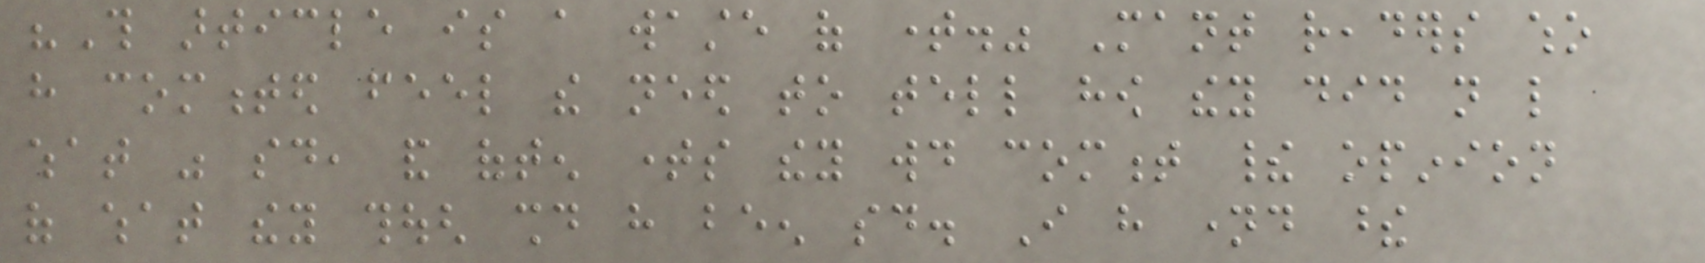"This article is a waste of time." Mant readers who
have commented feel the need to tell how they did not like
what was said, and often times they would comment their opinion
of what they though should have been said. I have named these
